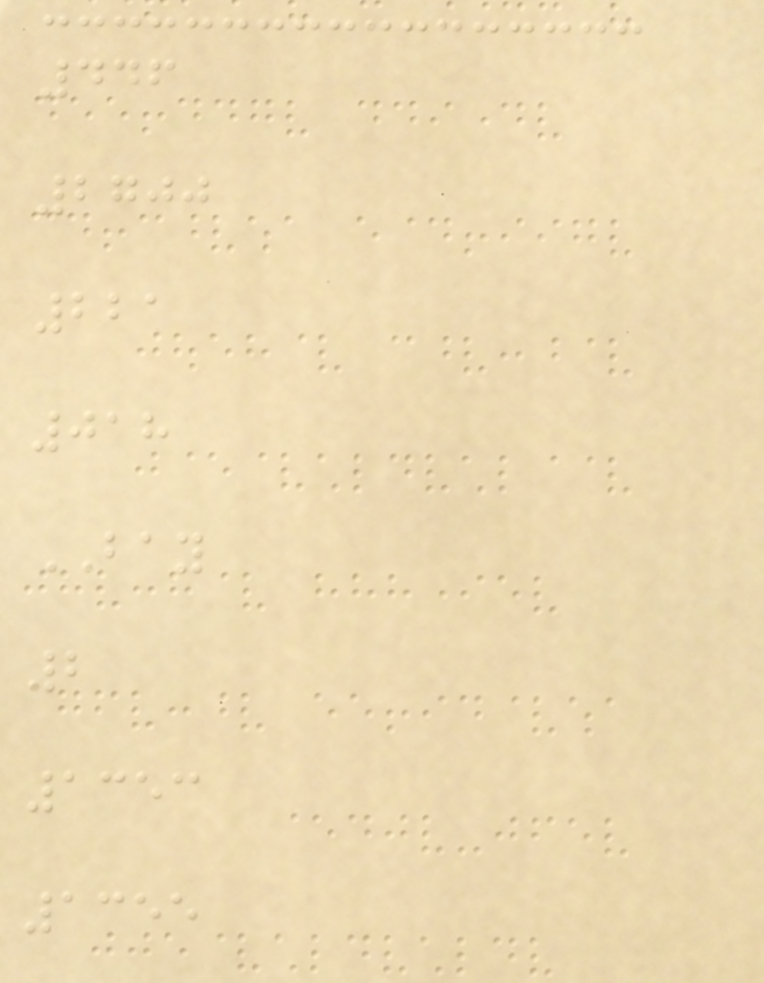446
2700
221
018
BAY
2
1353
1355
